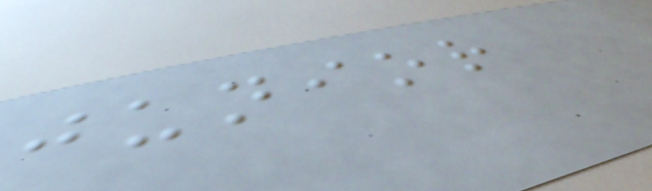junior
